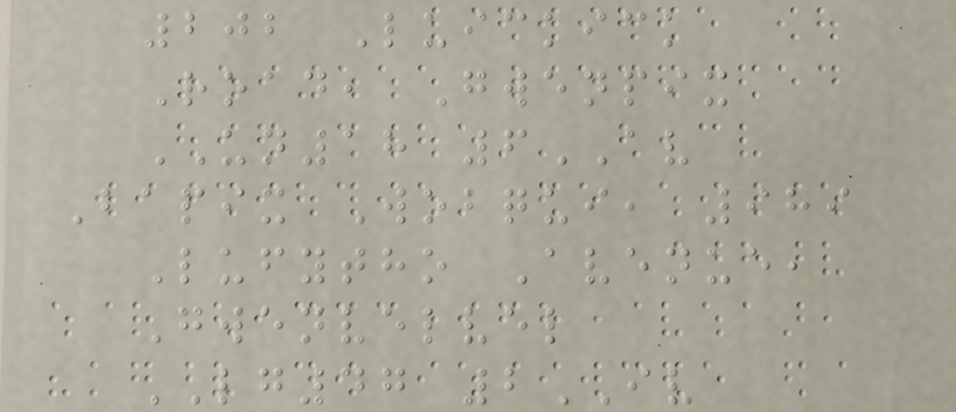202 Luickick
Road, Gwenpix
UN18 6AV
Bapix Wobqui, 989
Lufytho Avenue,
Gwenvelvel
LG47 2IV
